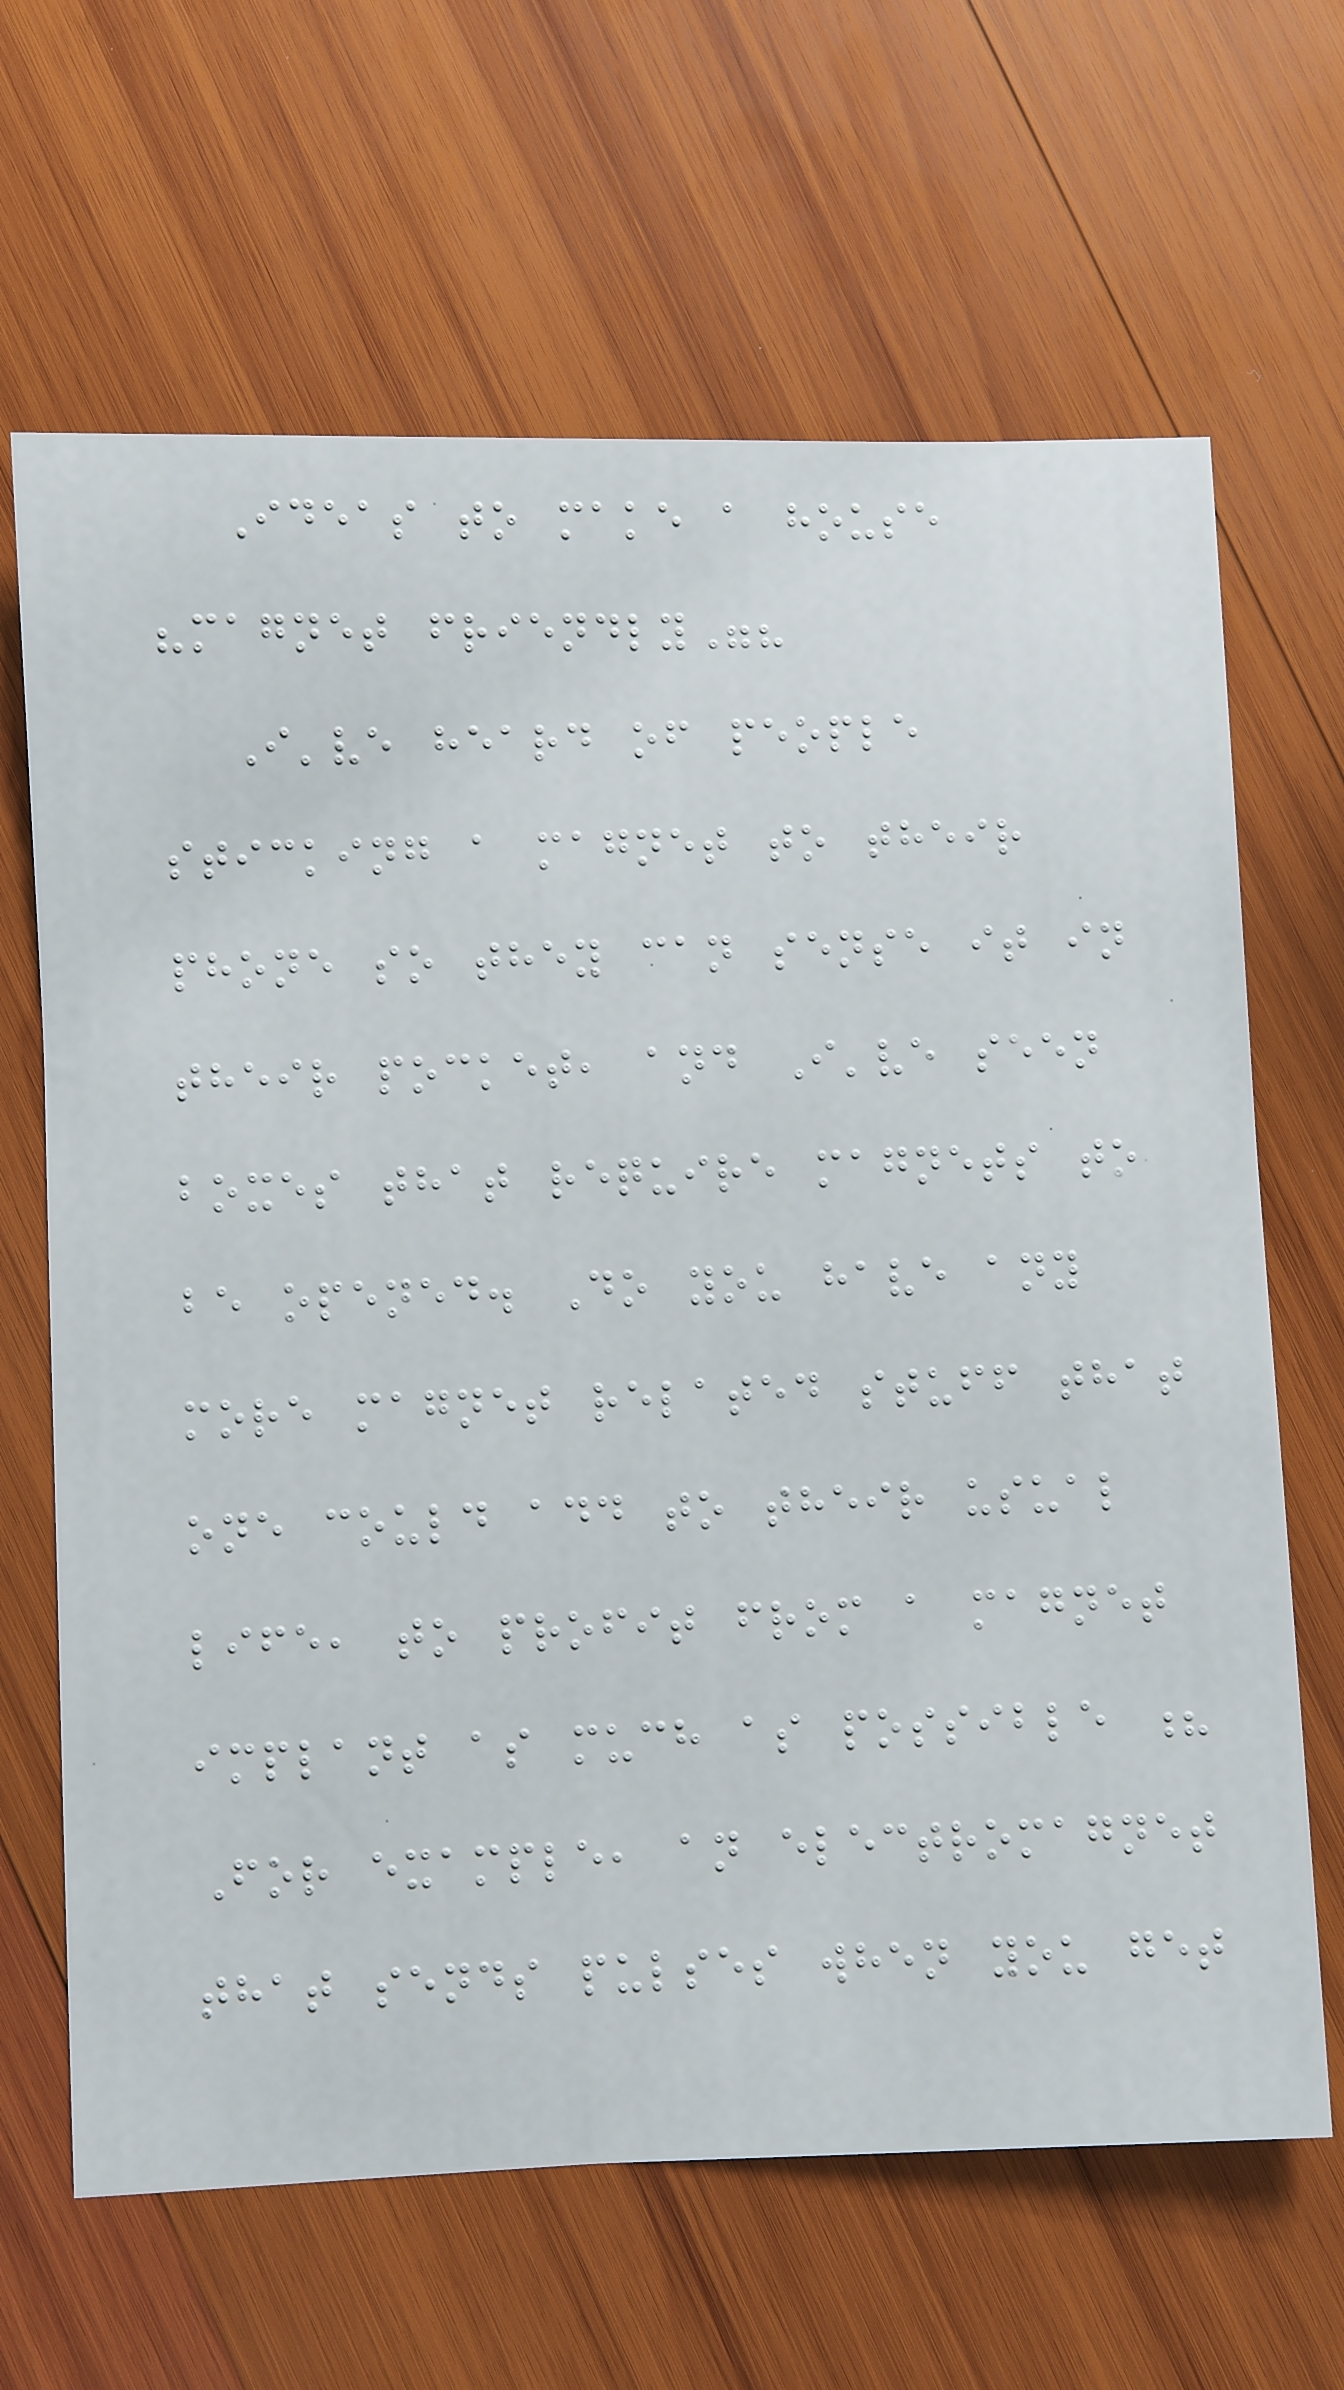Ideas to make a house
"magnet friendly"?
I've heard of people
sticking a magnet to their
phone so they can sense it in
their pocket, and I've seen
boxes that require magnets to
be opened. Do you have any
more magnet related stuff that
one could add to their usual
life, to profit from a magnet
implant as much as possible ?
For example, an electromagnet
that sends pulses when you get
